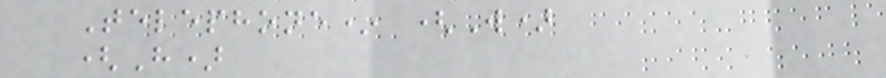Telephone* (W)
(H)
